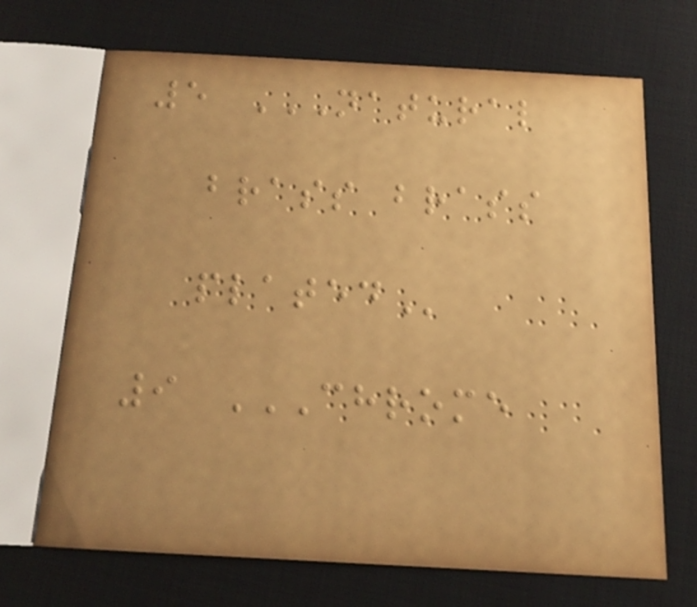5 NATURAL
BRASS BRASS
PLATED
9 CHROME
